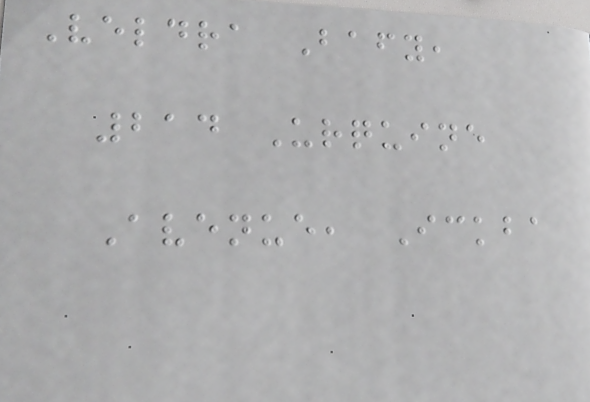Veldra Bafy,
214 Urquine
Avenue, Ickba
